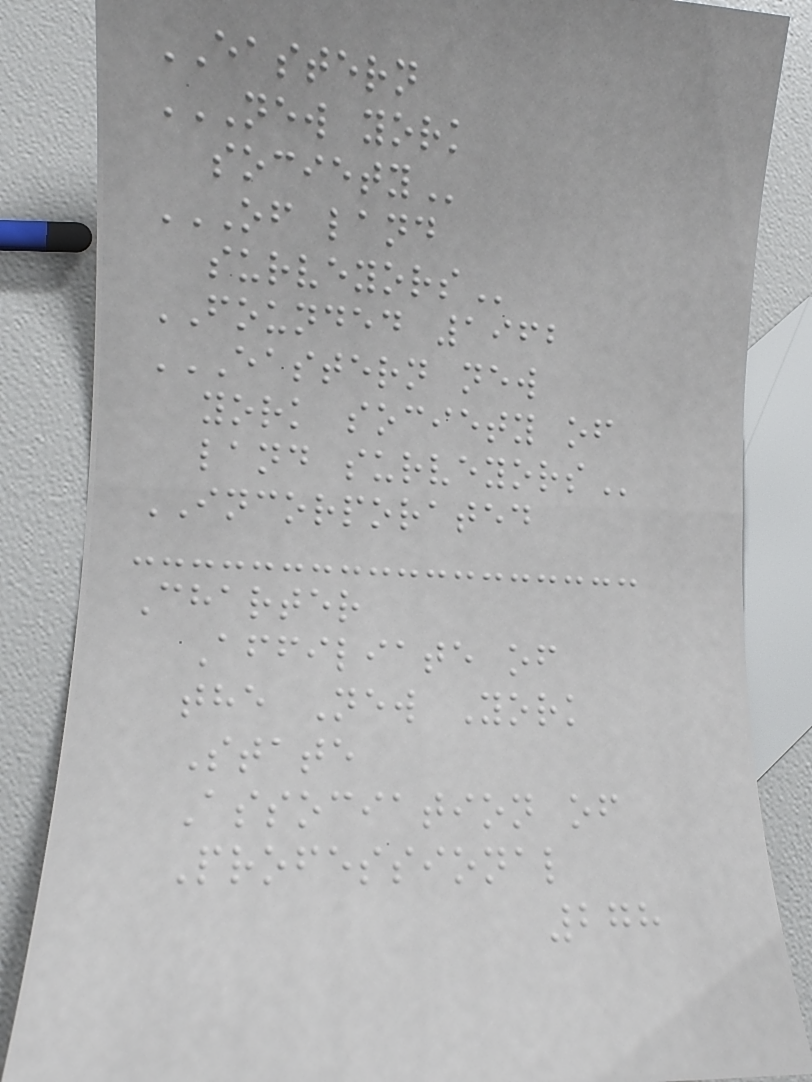EASTERN
NEW YORK
SOCIETY
OF LAND
SURVEYORS
FOUNDED 1962
EASTERN NEW
YORK SOCIETY OF
LAND SURVEYORS
INCORPORATED
Charter
Affiliate of
the New York
State
Association of
Professional
278
